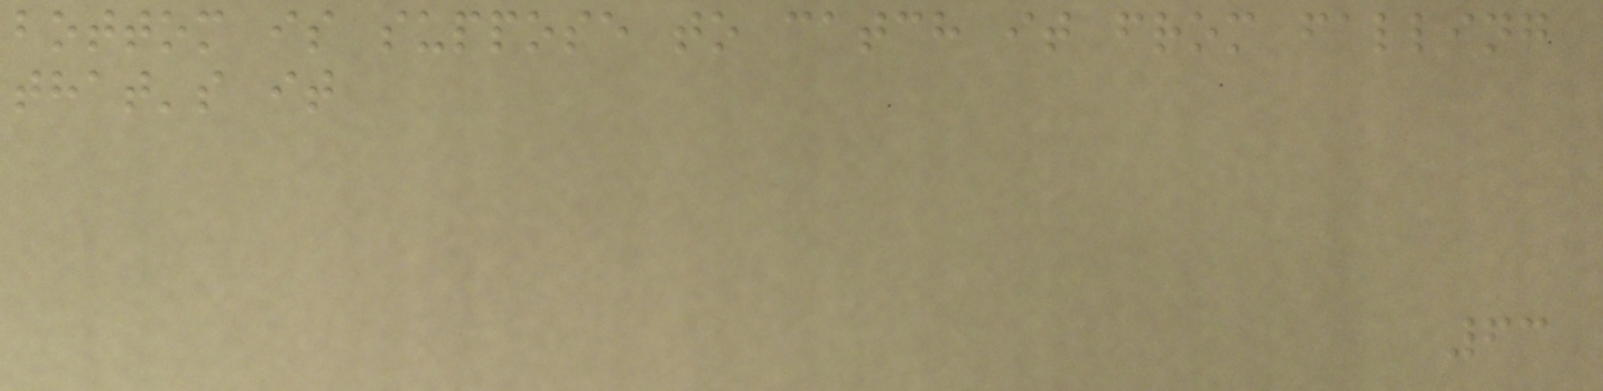bottom is suppose to catch it from falling
that's it
63
